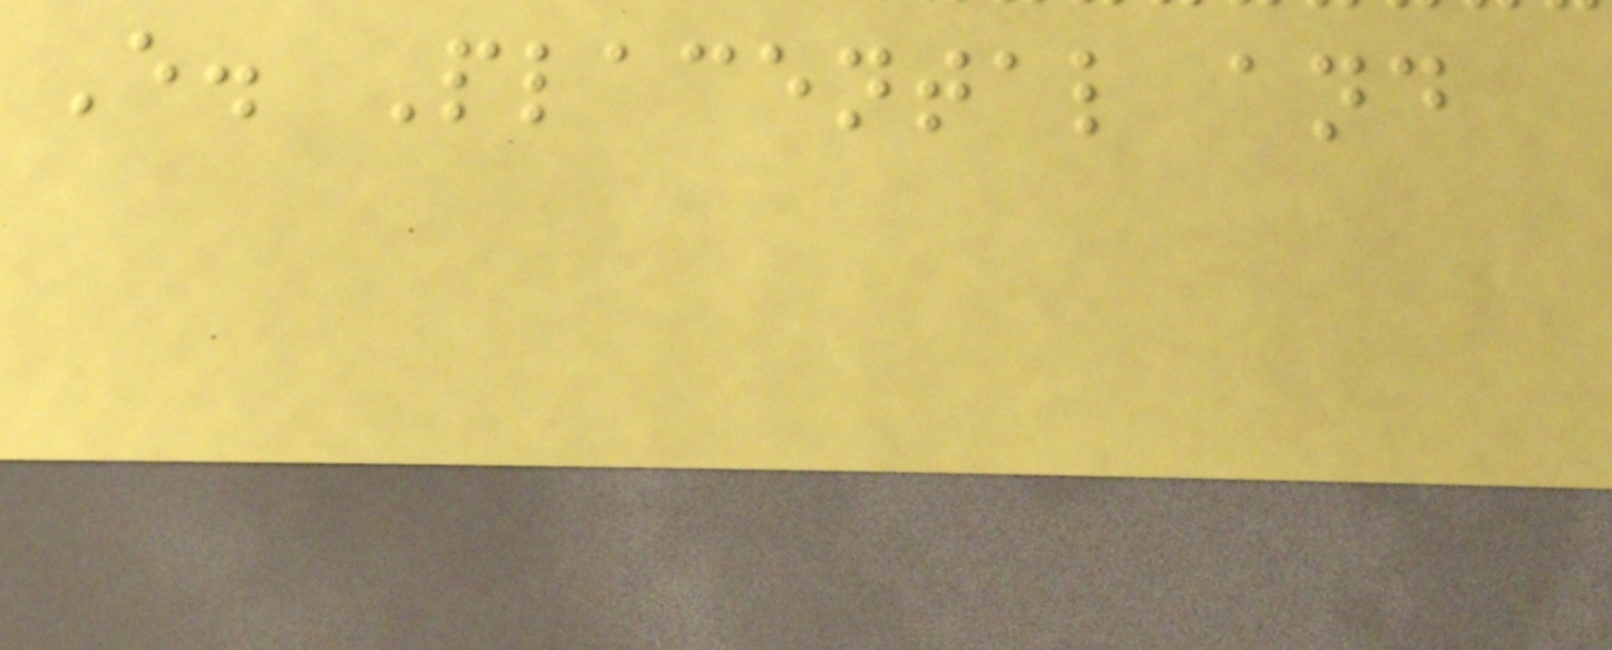E. Placental and
